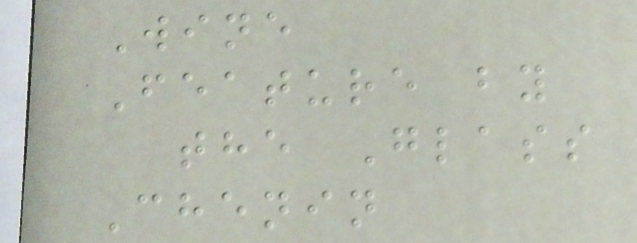Wine
Feature by
the Glass
Chenin
